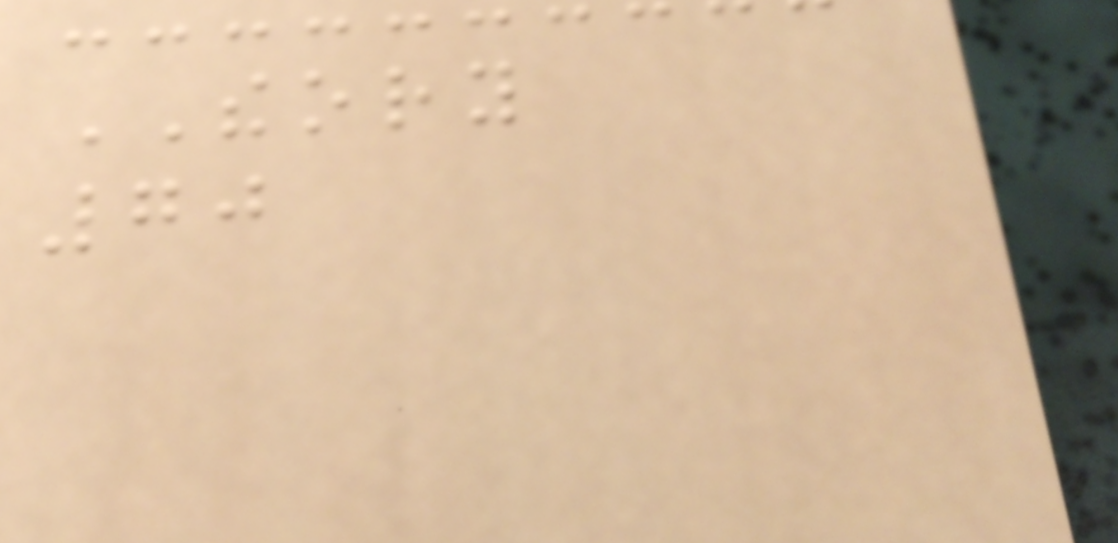THEORY
70
